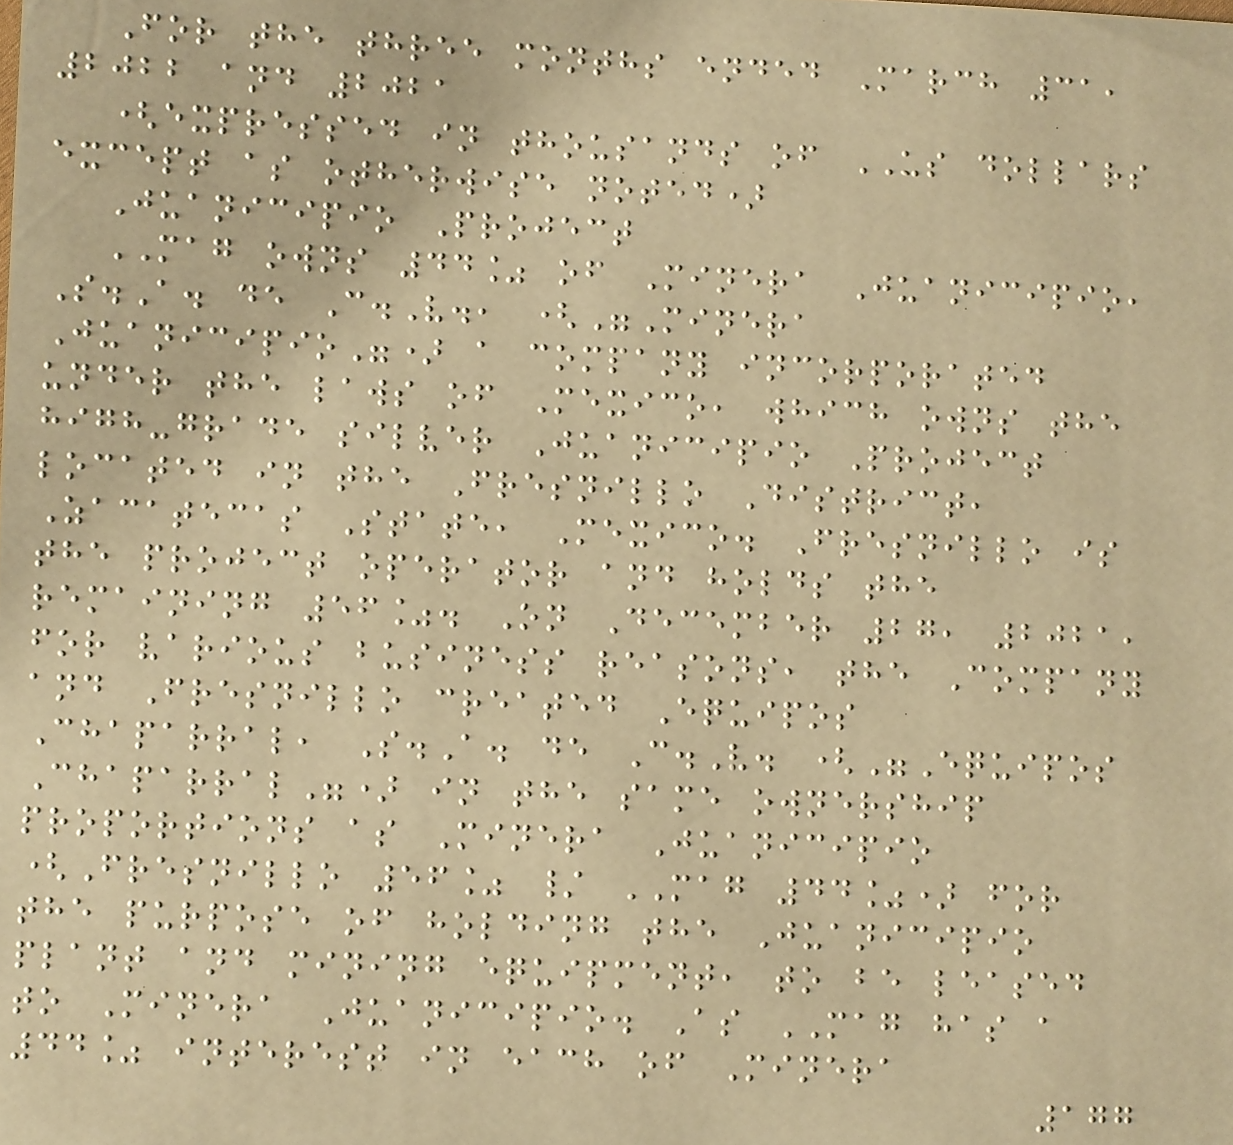For the three months ended March 31,
2022 and 2021
(expressed in thousands of US dollars
except as otherwise noted)
Juanicipio Project
MAG owns 44% of Minera Juanicipio,
S.A. de C.V., ("Minera
Juanicipio") a company incorporated
under the laws of Mexico, which owns the
high-grade silver Juanicipio Project
located in the Fresnillo District,
Zacatecas State, Mexico. Fresnillo is
the project operator and holds the
remaining 56%. On December 27, 2021,
for various business reasons, the Company
and Fresnillo created Equipos
Chaparral, S.A. de C.V. ("Equipos
Chaparral") in the same ownership
proportions as Minera Juanicipio
(Fresnillo 56% / MAG 44%) for
the purpose of holding the Juanicipio
plant and mining equipment, to be leased
to Minera Juanicipio. As MAG has a
44% interest in each of Minera
177
